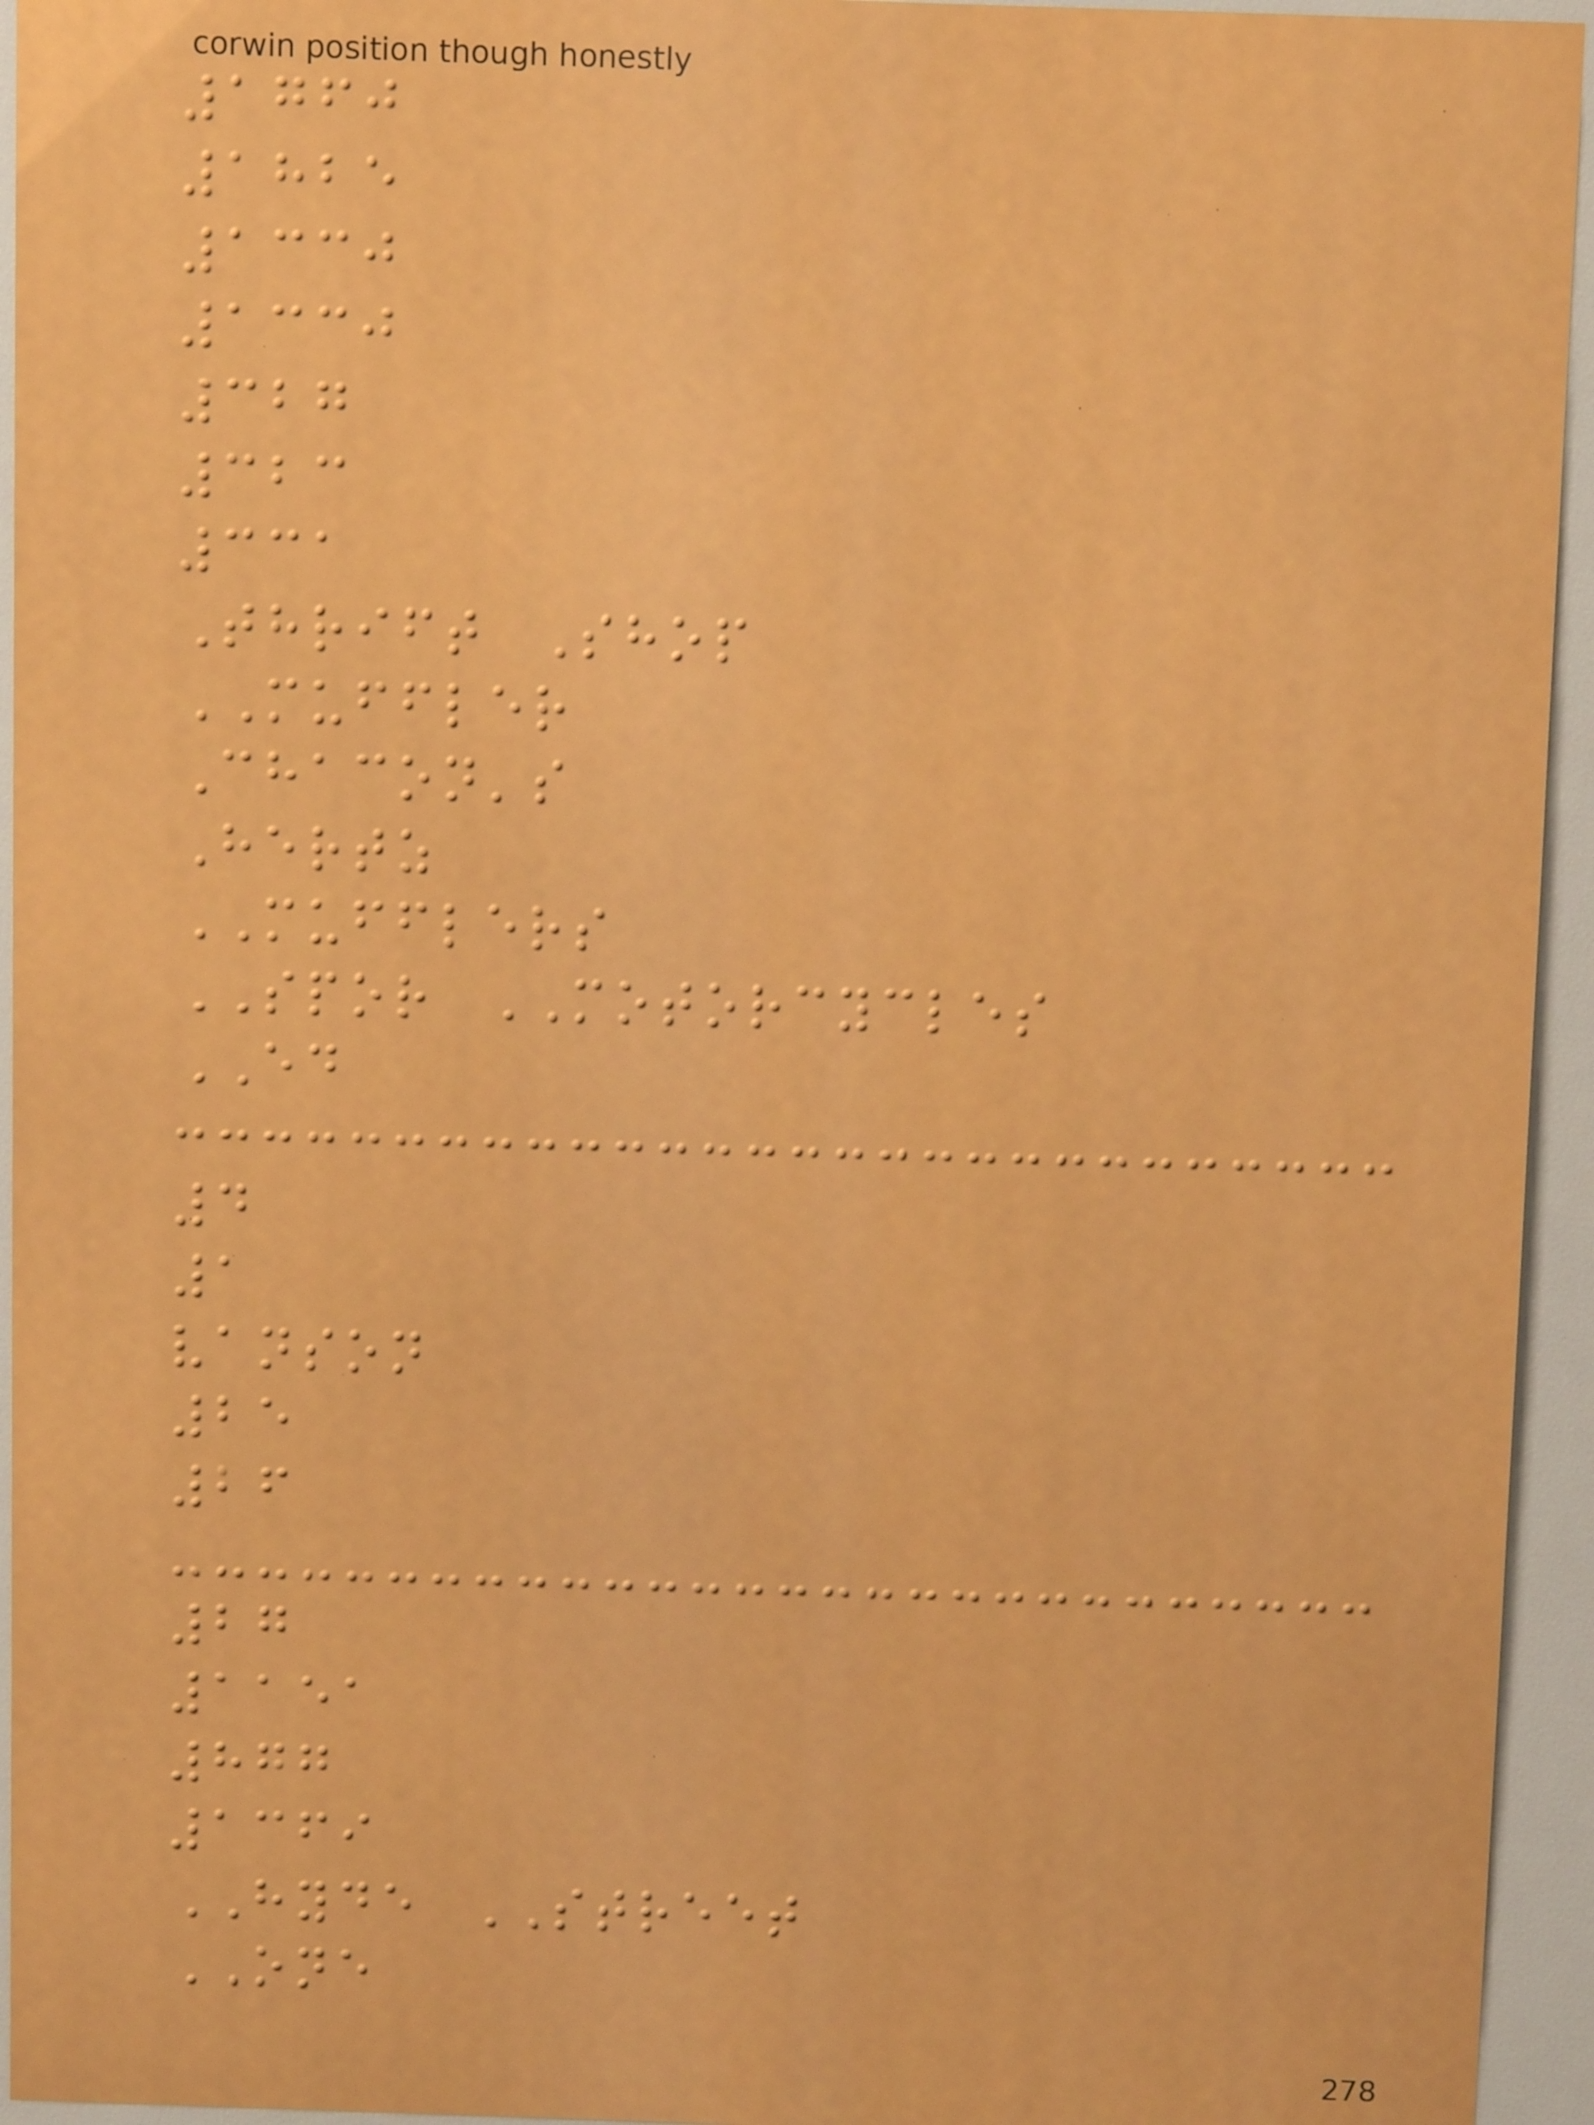1760
1825
1330
1330
327
323
331
Thrift Shop
MUFFLER
Chacon's
Hertz
MUFFLERS
SPOR MOTORCYCLES
ED
4
1
vanson
25
26
27
1151
877
1369
HYDE STREET
ONE
